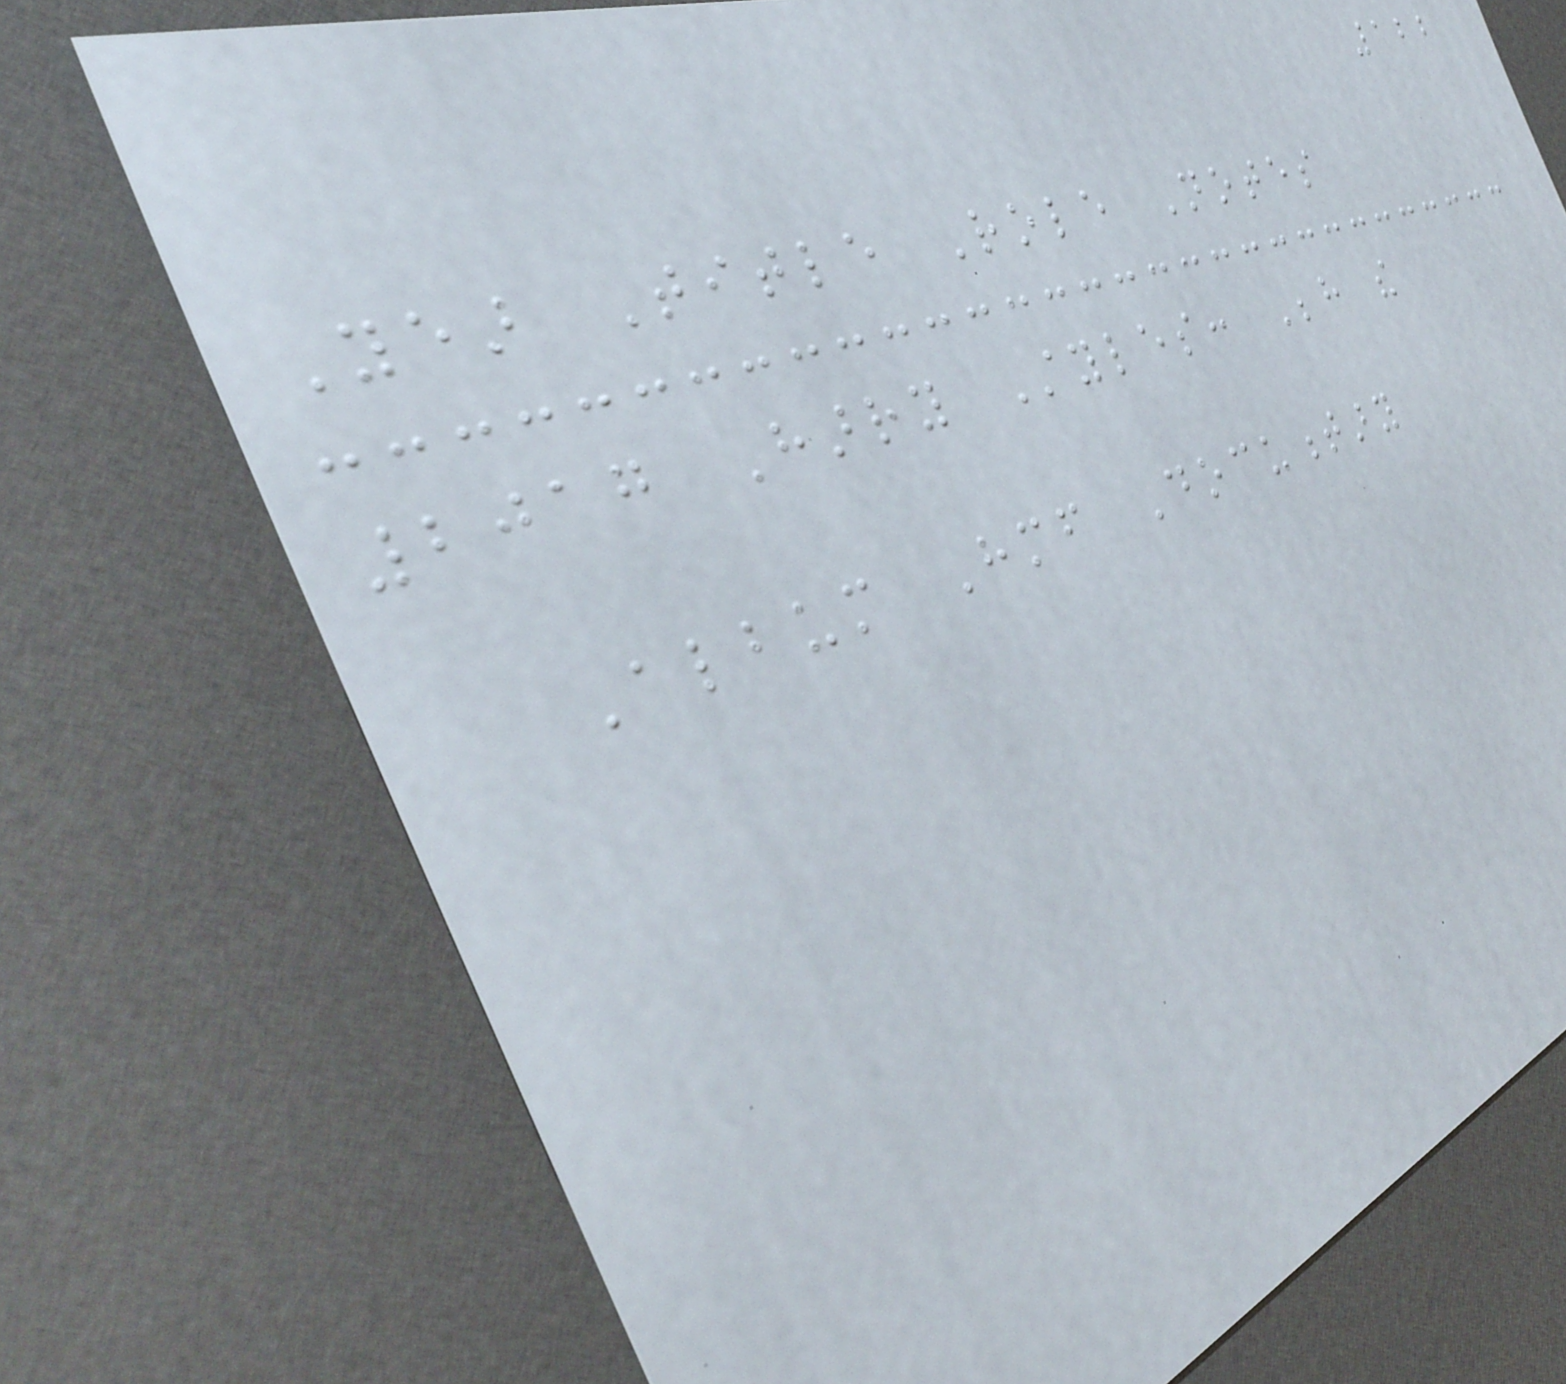122
Year Title Role Notes
2017 Harry Styles: Behind the
Album Himself Documentary
